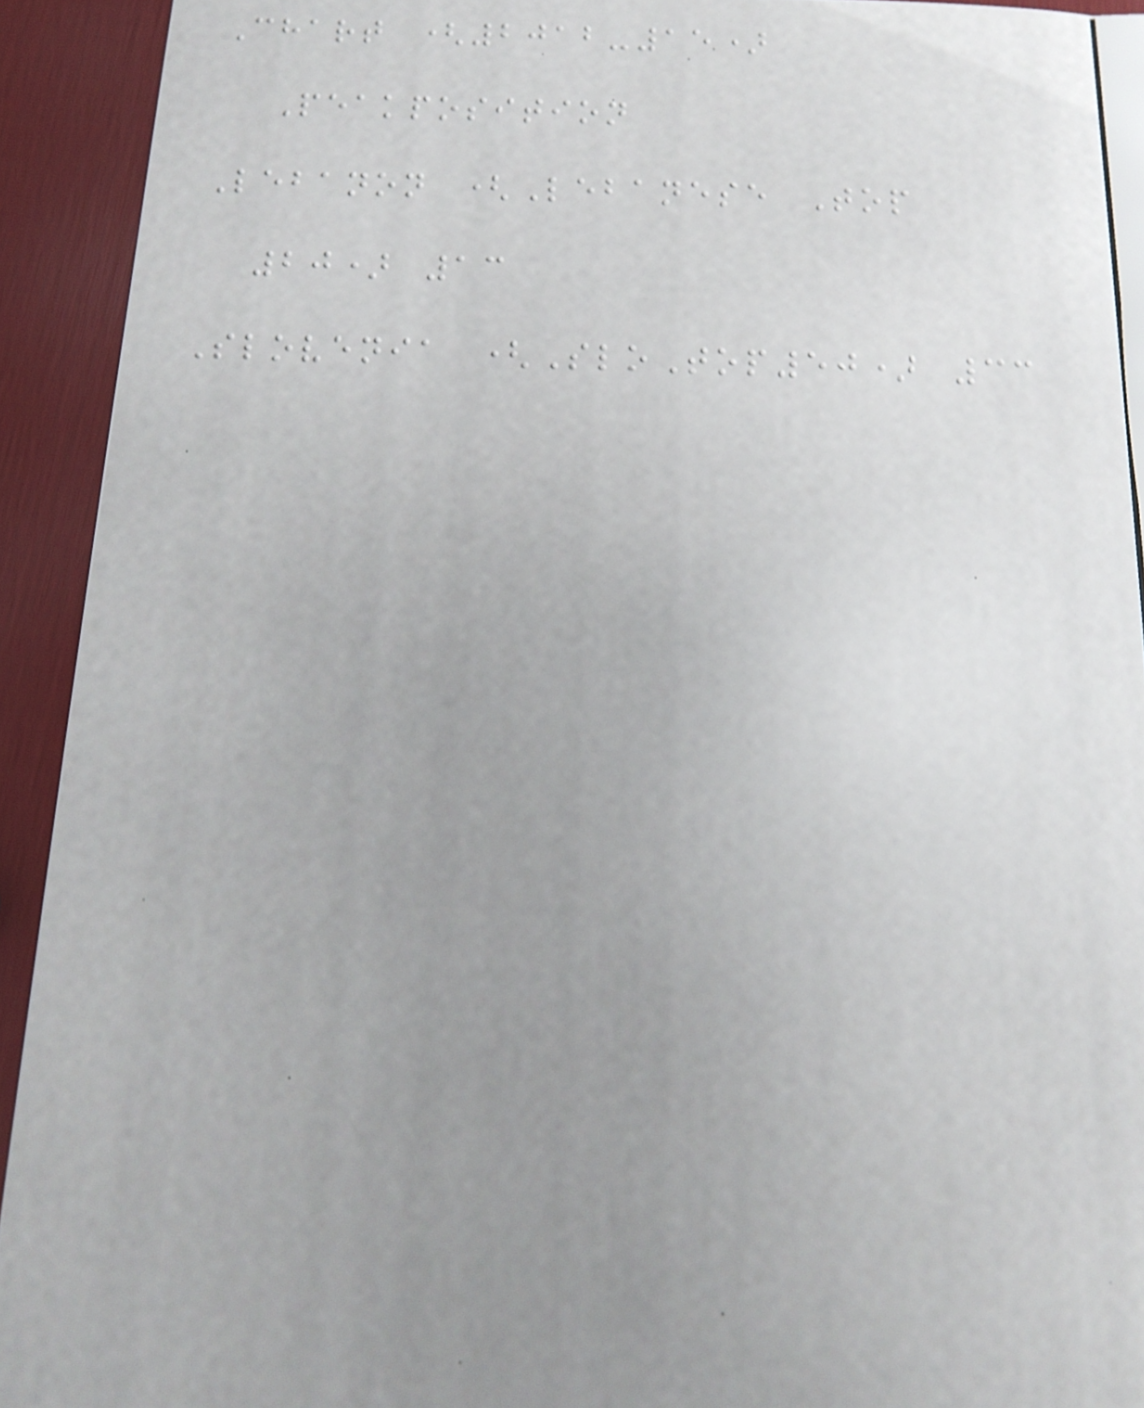Chart (2012-15)
Peakposition
Lebanon (Lebanese Top
20) 13
Slovenia (SloTop50) 33
